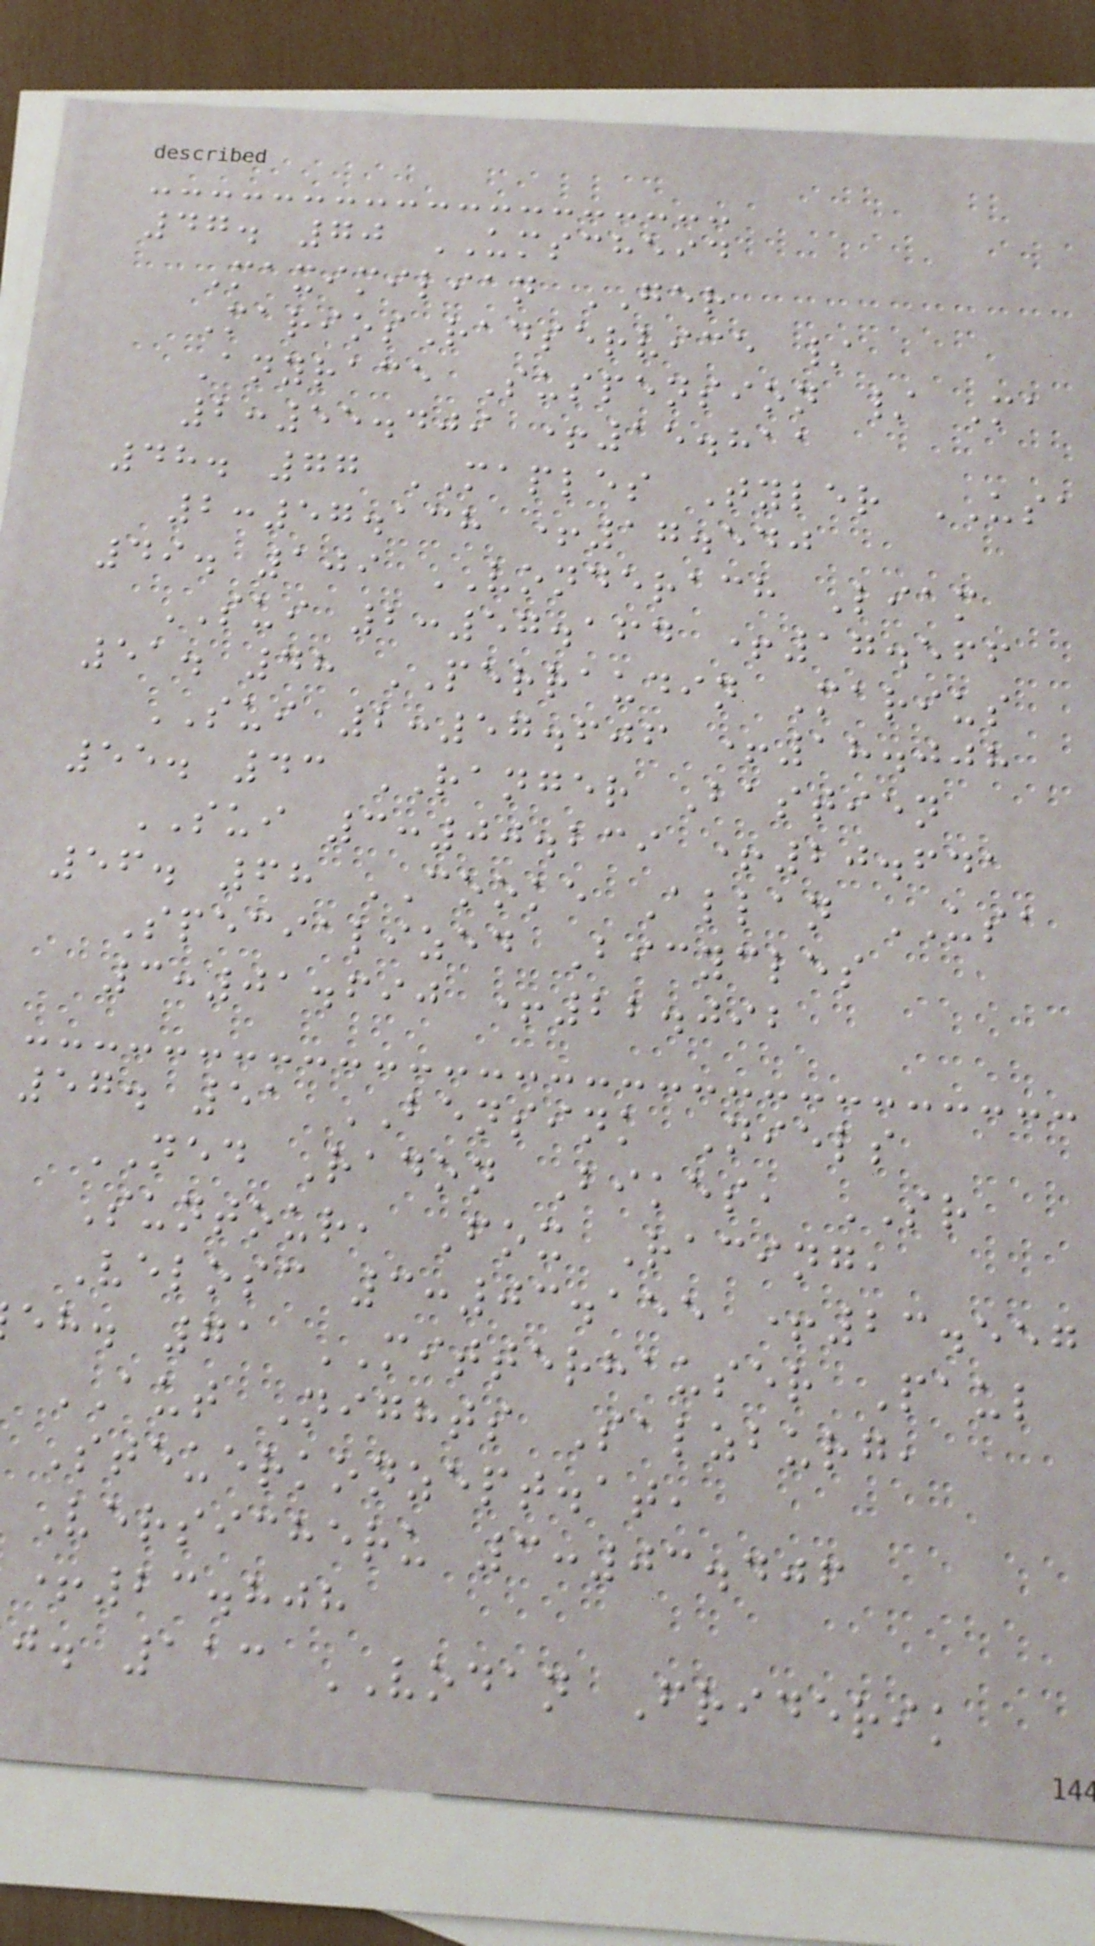47. 70 UMSCHEID
Maximilian GER
MariosRadservice /
Anyrace Suspension / Ma
2:55.409 +15.811
48. 77 MAPLES Tyler USA
2:57.138 +17.540
49. 109 VONDERACH Liam
SUI 2:57.164 +17.566
51. 48 PERRAUDIN Marius
SUI 2:57.606 +18.008
55. 43 RANGER Bastien
SUI 3:00.239 +20.641
56. 68 COOKE Allan USA
Specialized Bicycles
3:01.690 +22.092
57. 51 BENSINK Niels
NED Radon Bikes, SR
Suntour, Fox Racing,
Velosc 3:03.155 +23.557
eh. 71 MITTERHAUSER Paul
AUT Nights Salzburg,
Steuerkonzept.at,
Versicheru 3:03.406
+23.808
j. 113 VODAN Friderik
